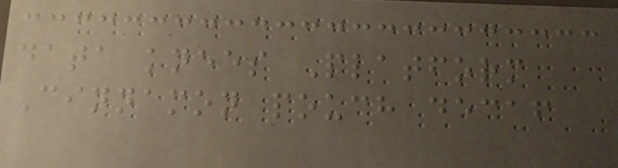data knees Platform
Cinnamon pouch decaf
